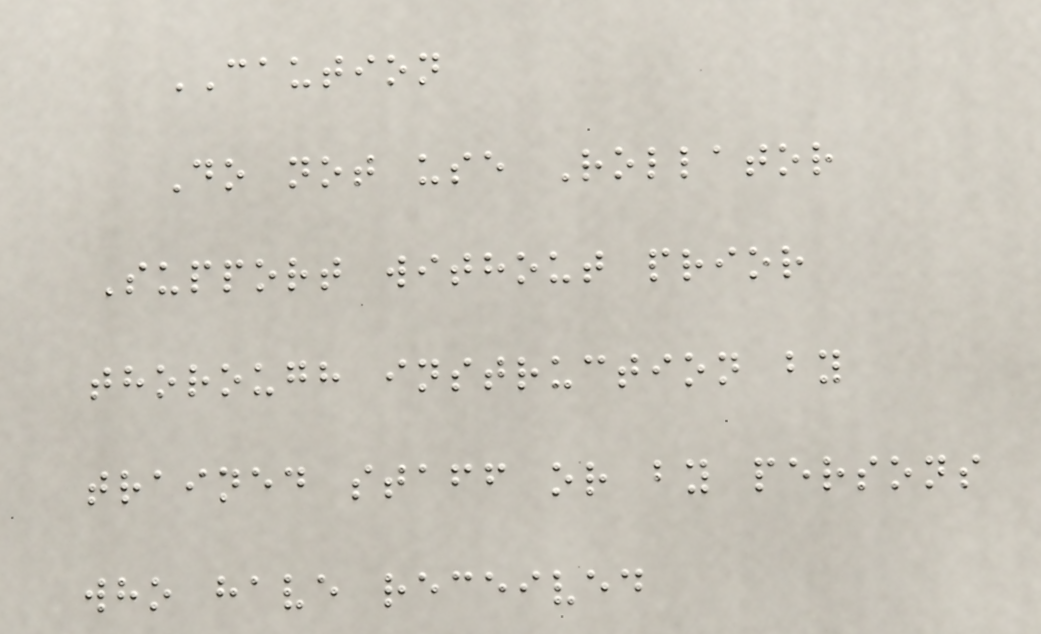CAUTION
Do not use Rollator
Support without prior
thorough instruction by
trained staff or by persons
who have received
